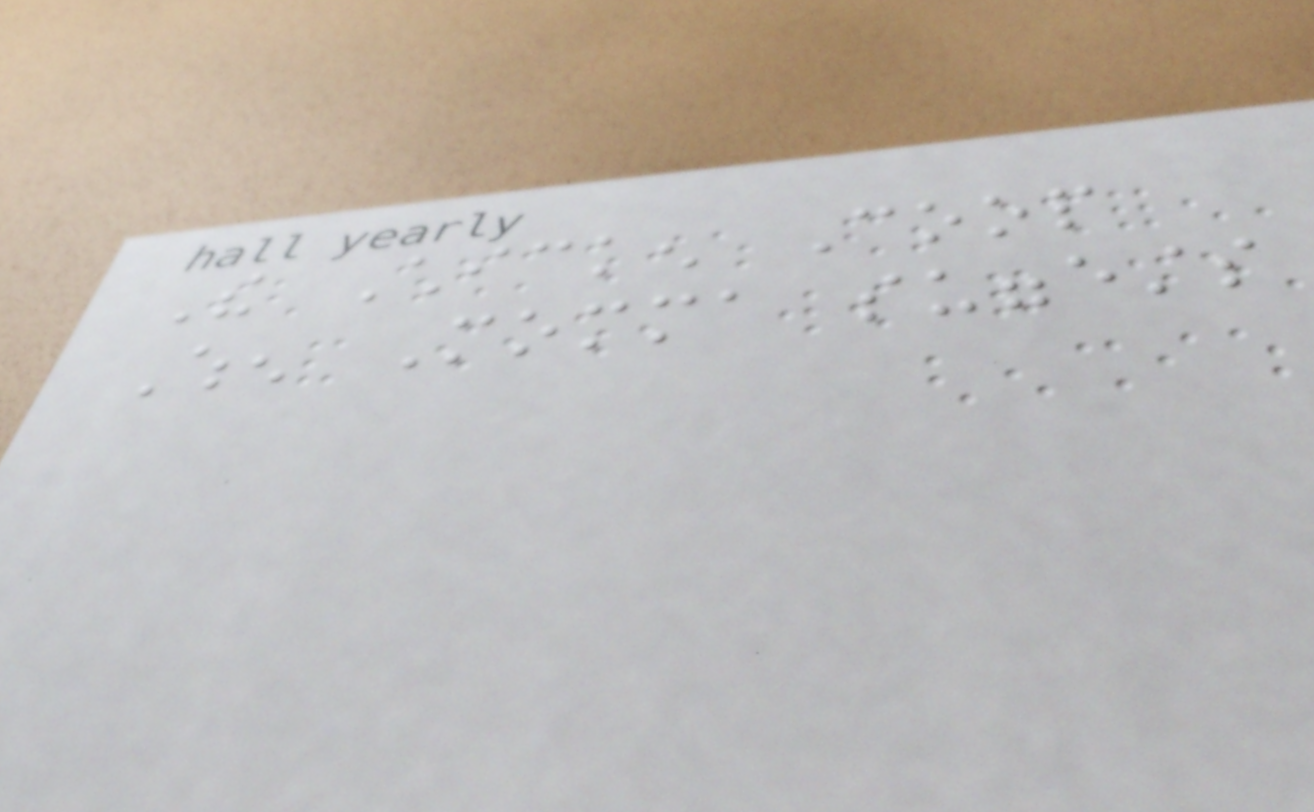The Chicken Coop
When Momma suggests
